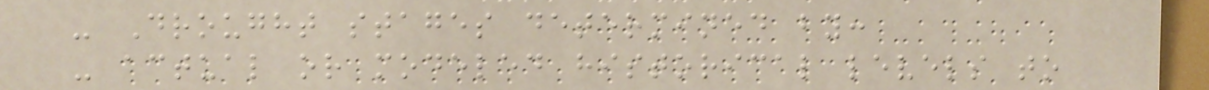- Drought stages determined by:
- actual or modeled historical levels to
